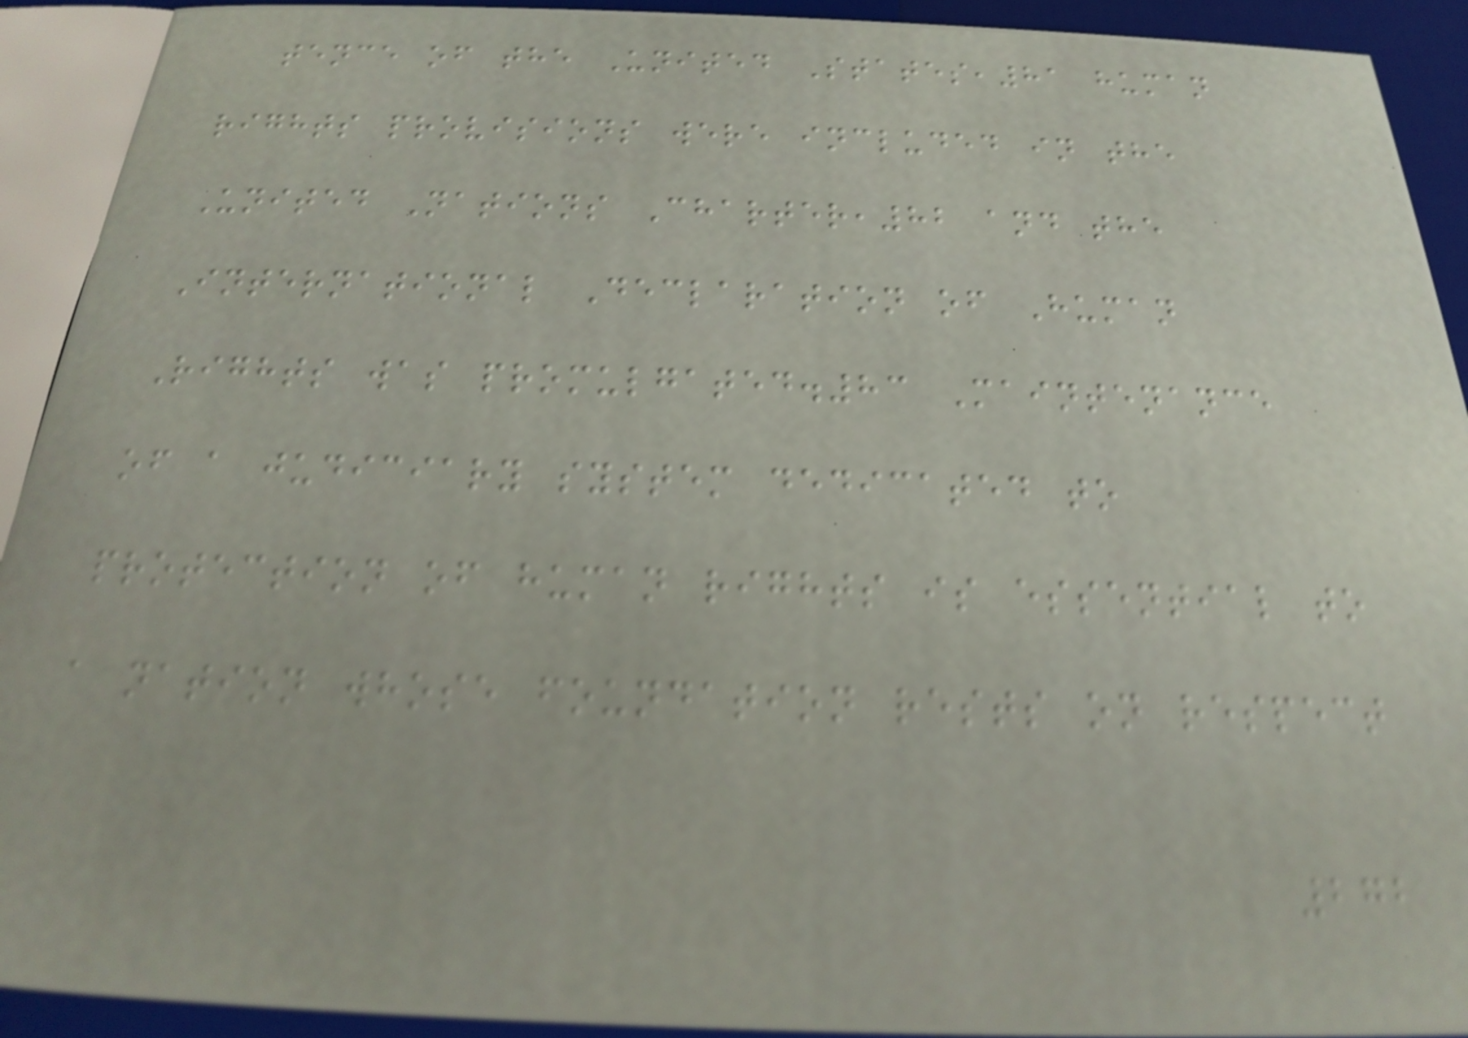tence of the United States,81 human
rights provisions were included in the
United Nations Charter,82 and the
International Declaration of Human
Rights was promulgated.83 Maintenance
of a judiciary system dedicated to
protection of human rights is essential to
a nation whose foundation rests on respect
272
